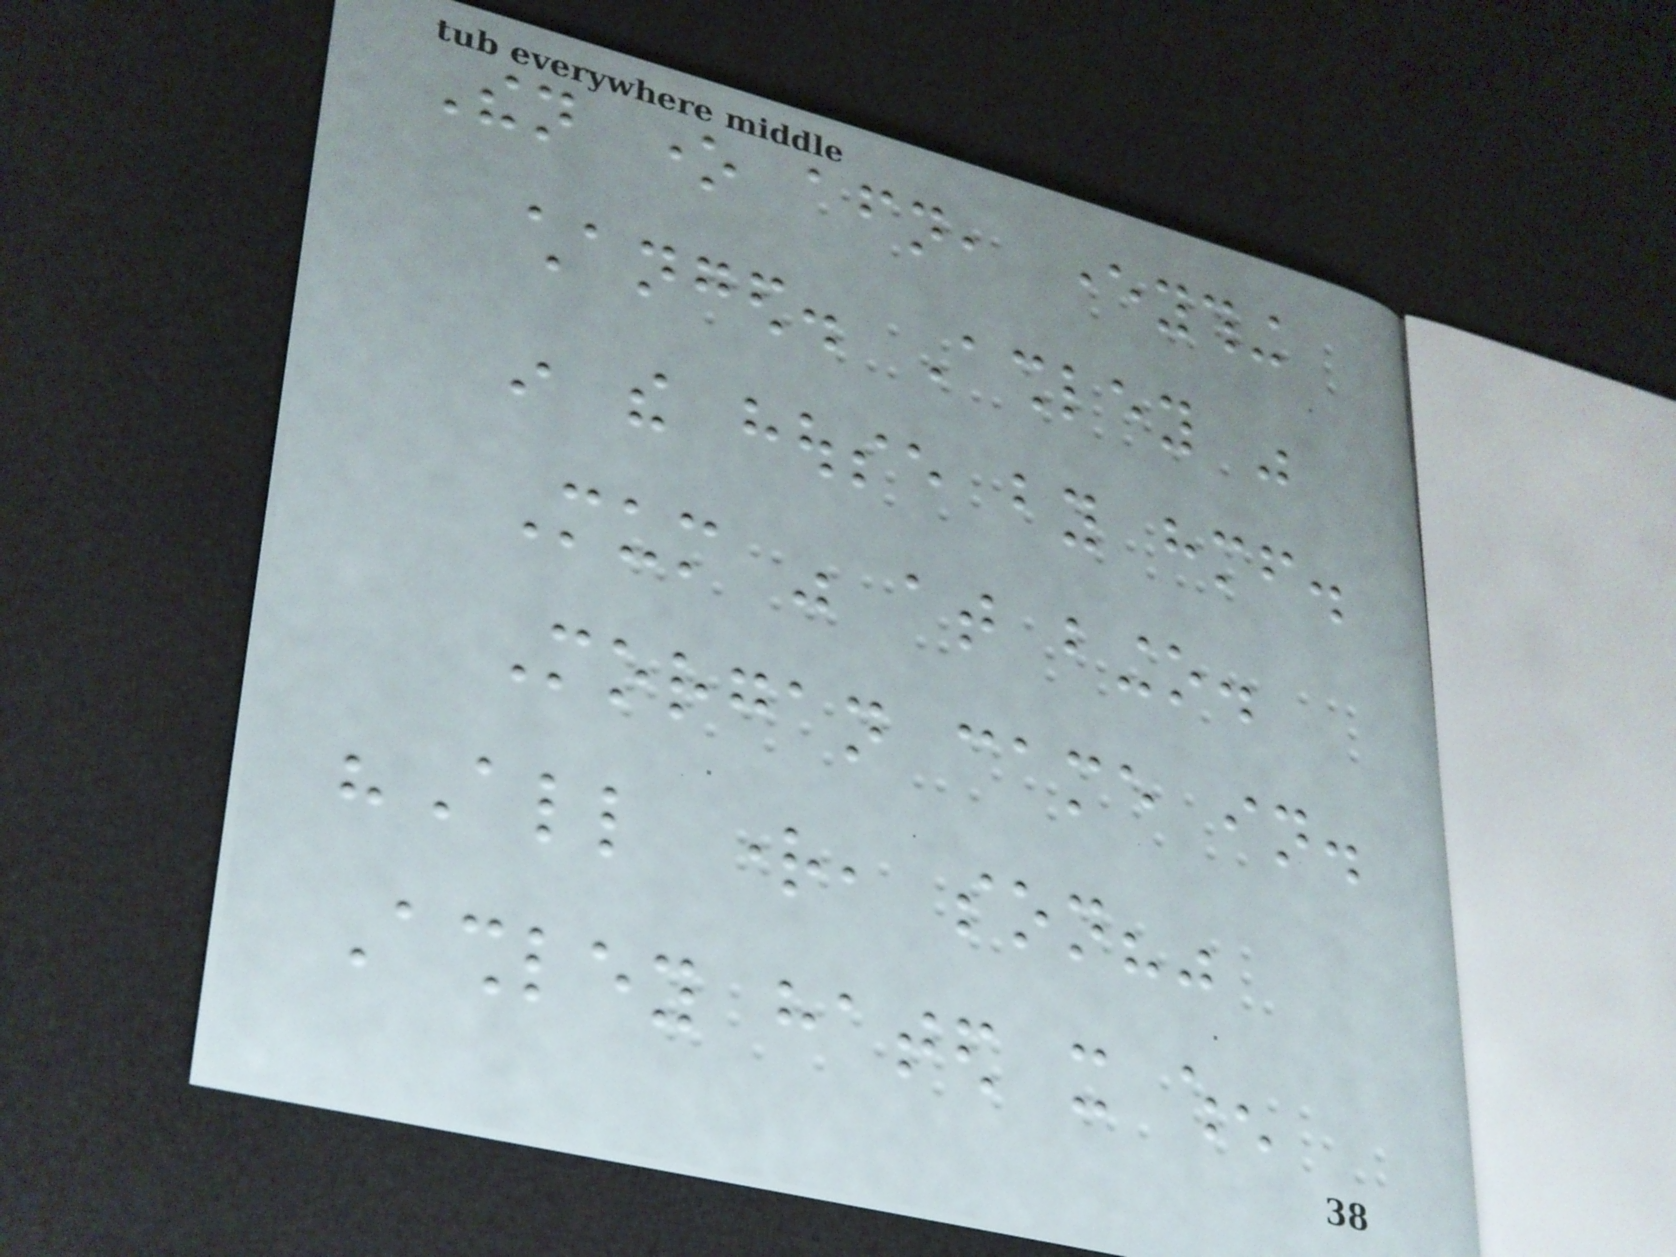Then one afternoon, everything
changed. Ashley was
in the house by himself.
Mum was at bingo.
Morgan came in.
"All right, son?"
Ashley hated it when
